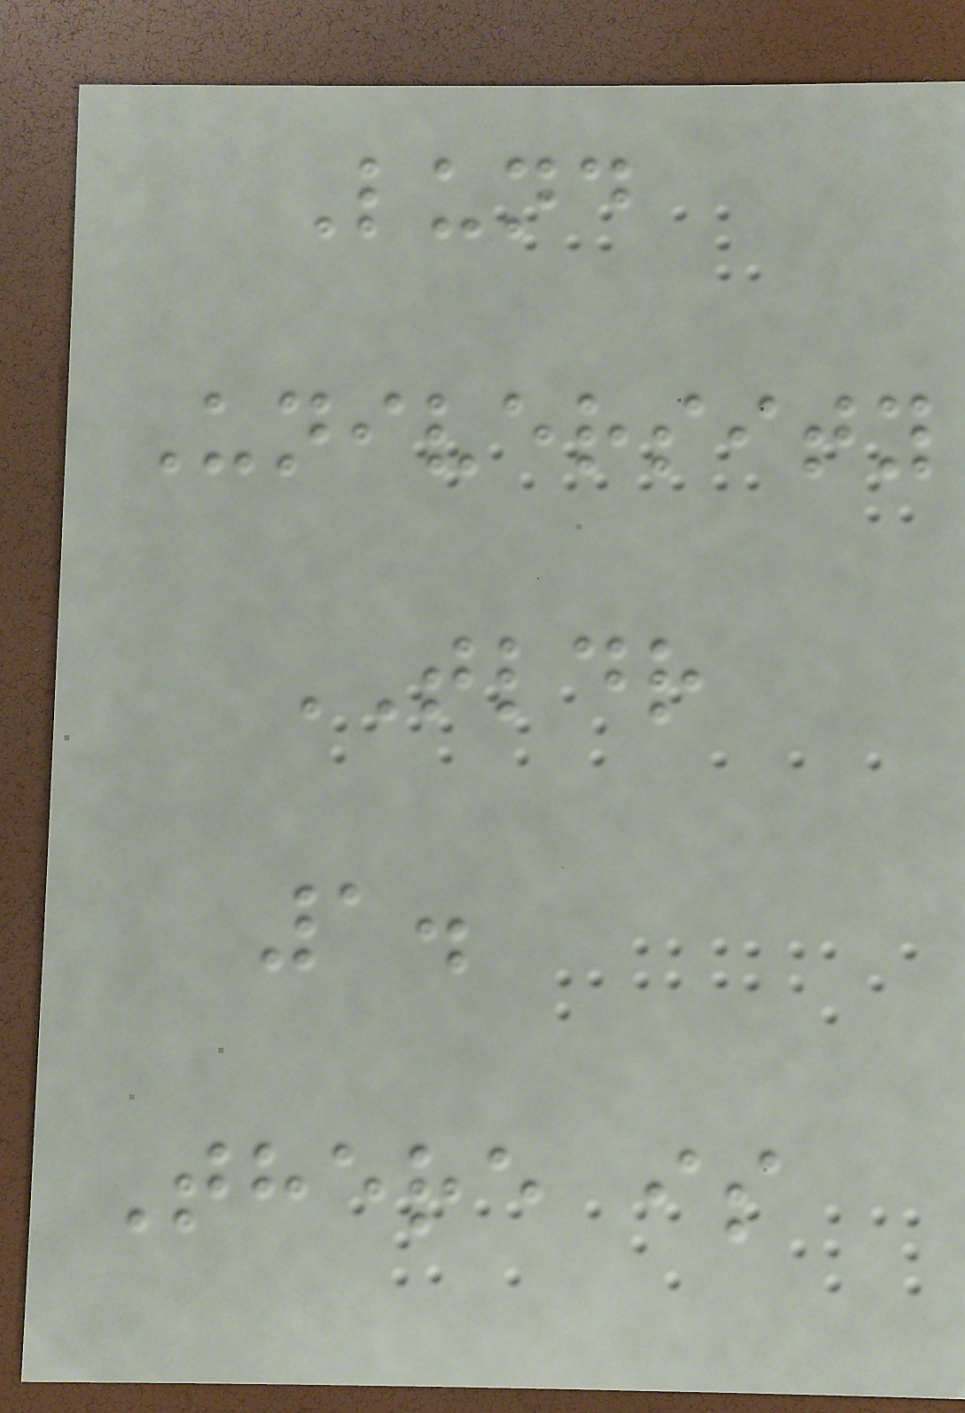Lund
University
TLDR
1.
There is
